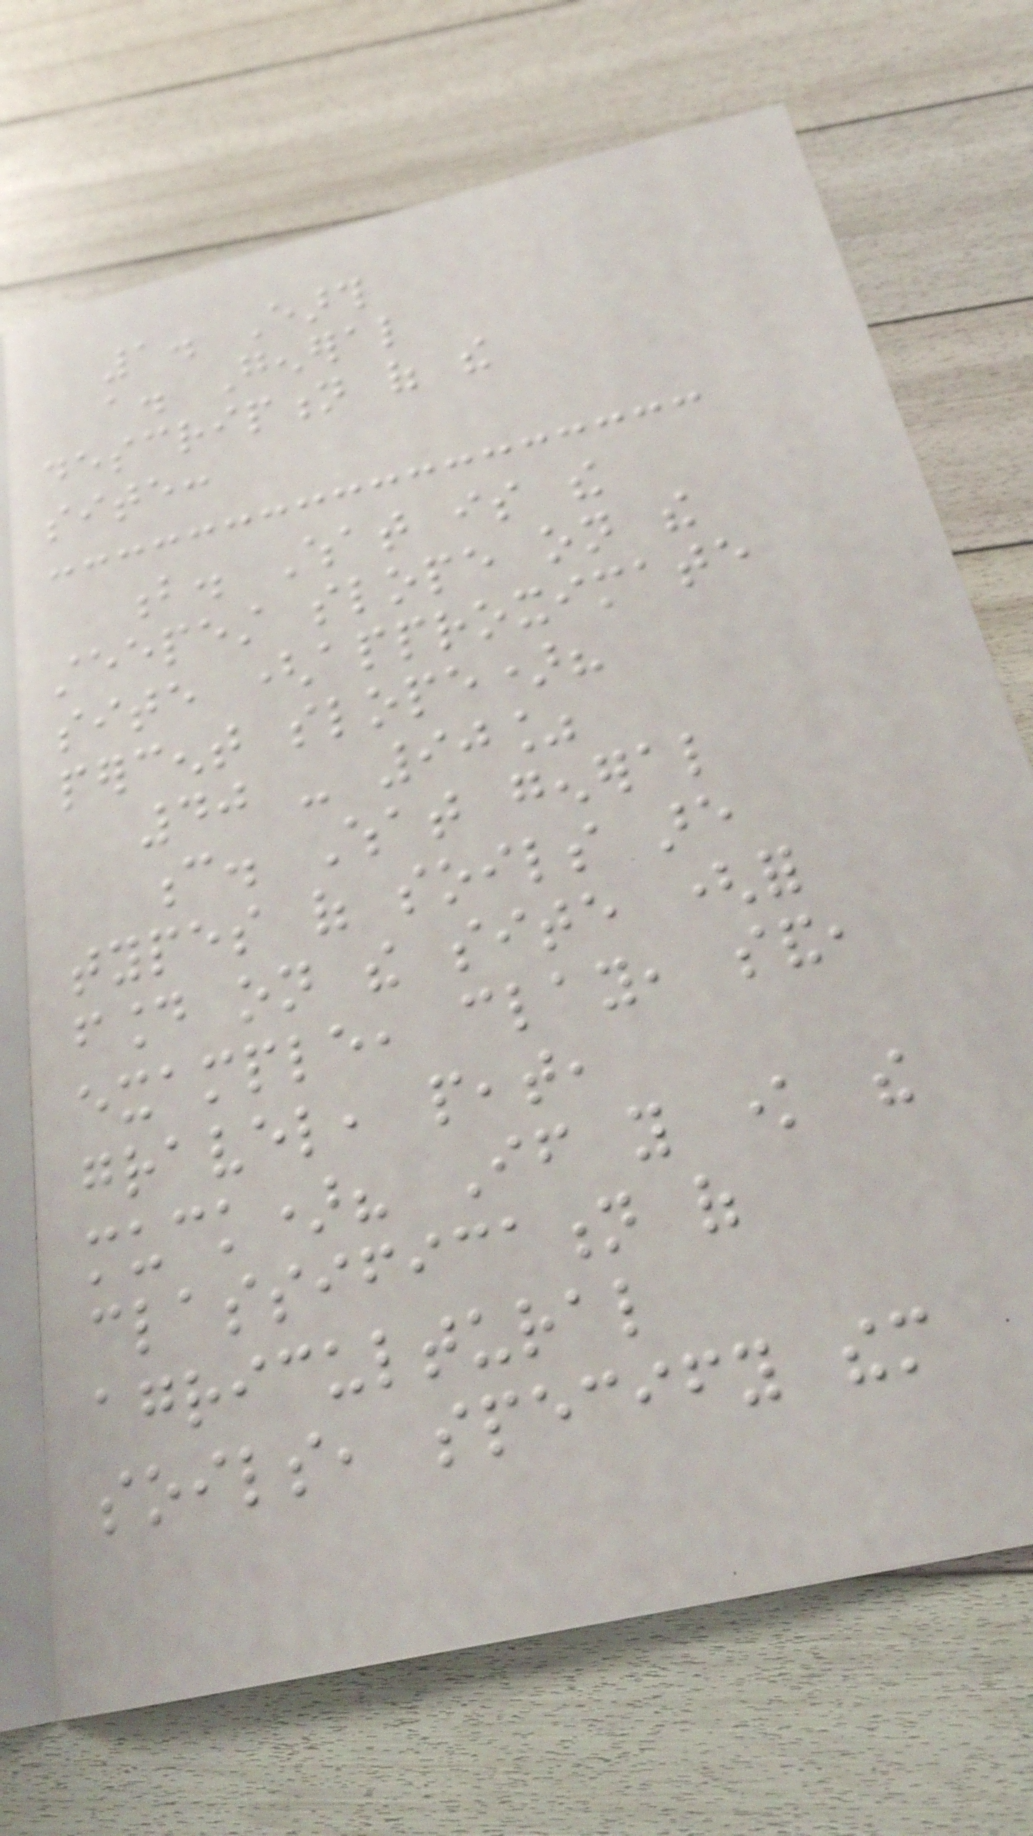1. Earth
a. General
description of the
site:
b. What is the
steepest slope on the
site (approximate
percent slope)?
40 - 90%
c. What general
types of soils are
found on the site (for
example, clay, sand,
gravel, peat,
muck)? If you know the
classification of
agricultural
soils, specify them
